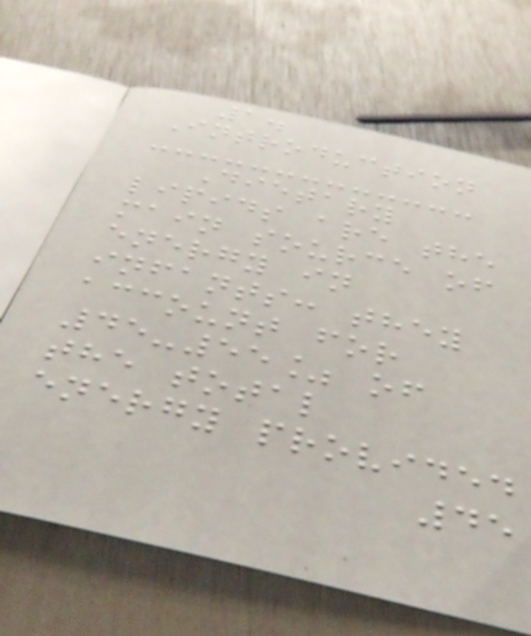1.
Introduction
Dietary
lipids are the
main source of
energy in
infants: they
account for
45-55% of
the total
energy provided
45
